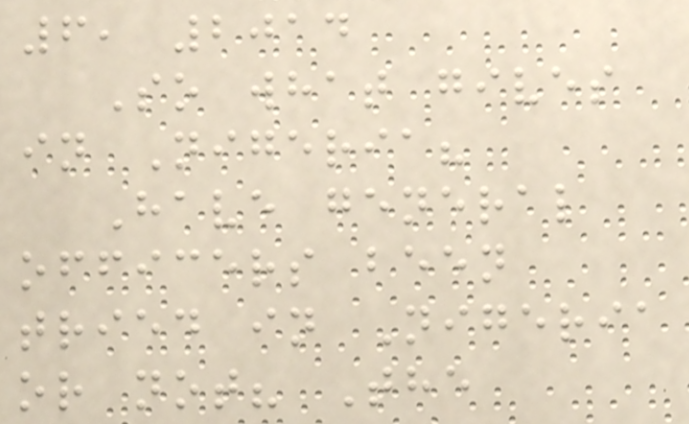6, 2014
So what gives
in Nigeria?
Have general
officers been
tried in Nigeria
or not? The
